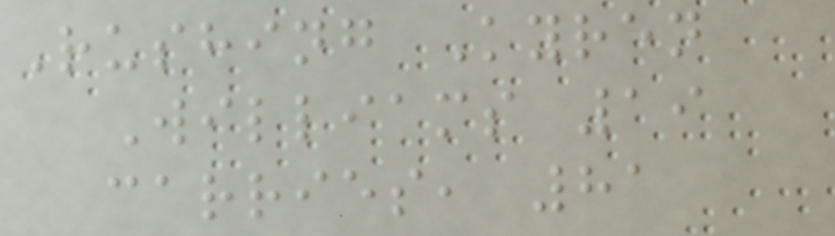Rushing Kyren
Williams 19
carries, 81
